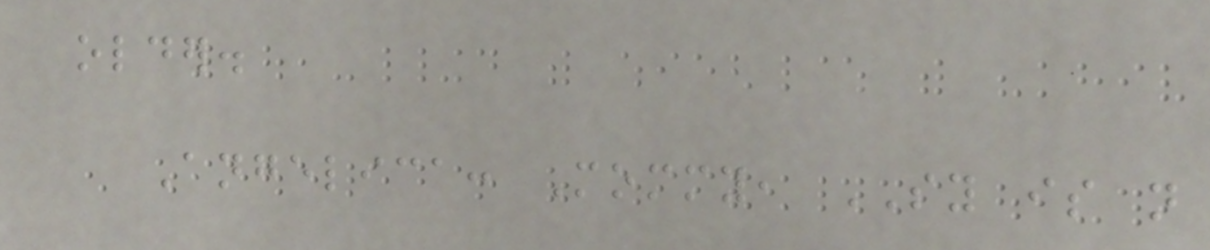older.
Angelica: Mommy, SY is not
